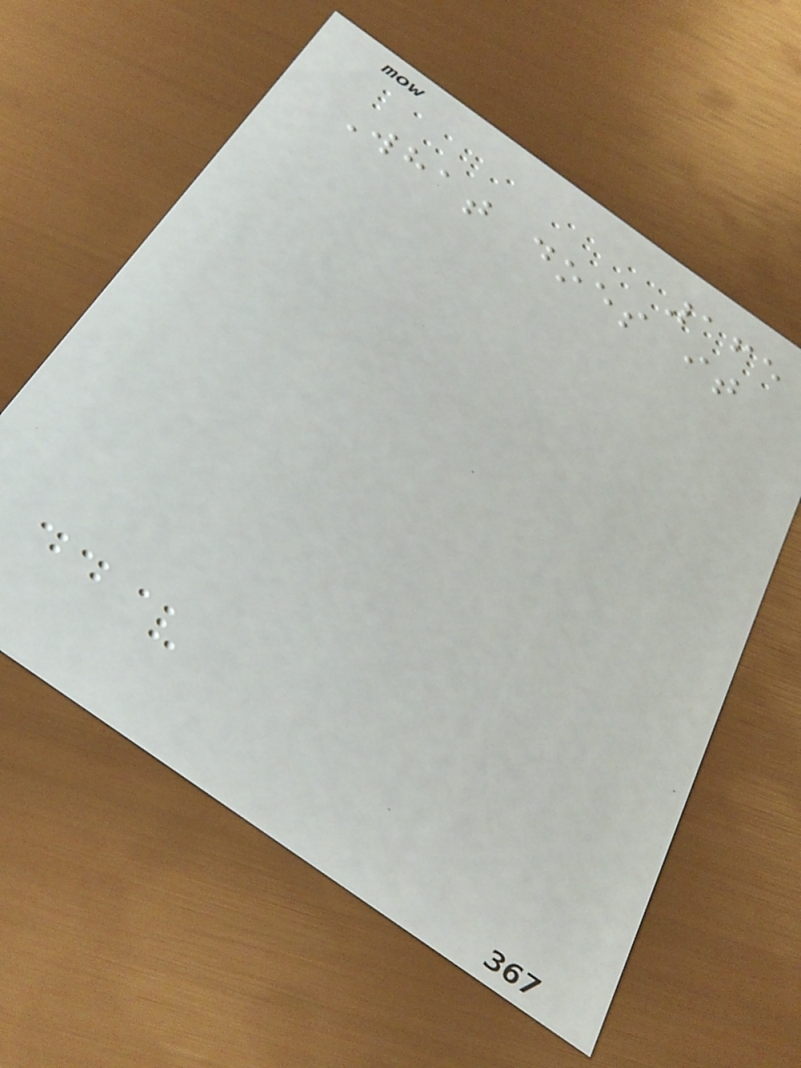165
What does it
